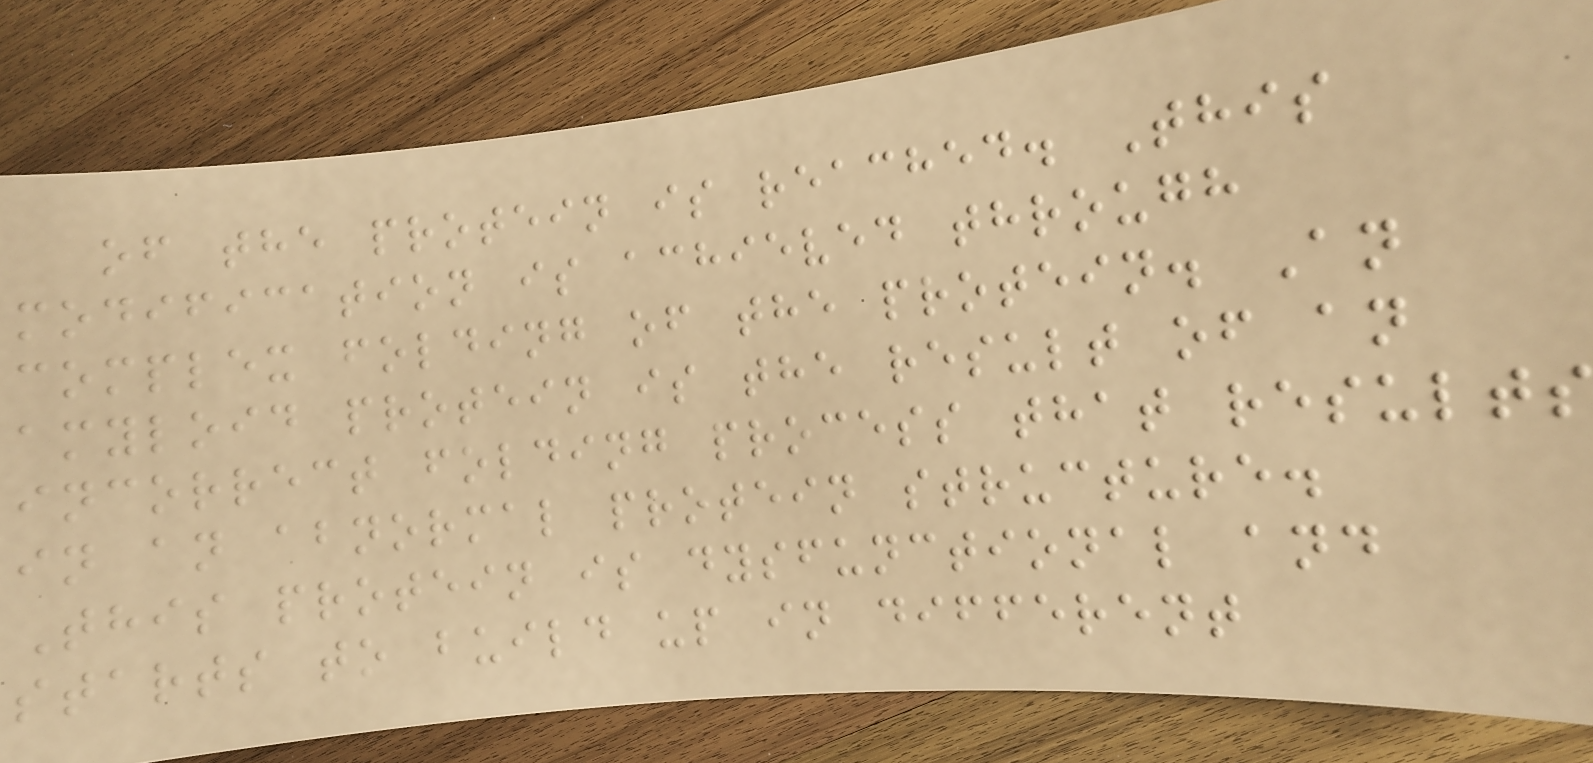of the protein is reached. This
modification is achieved through
complex folding of the protein. An
amyloid protein is the result of an
incorrect folding process that results
in an abnormal protein structure.
This protein is dysfunctional and
starts to build up in different
